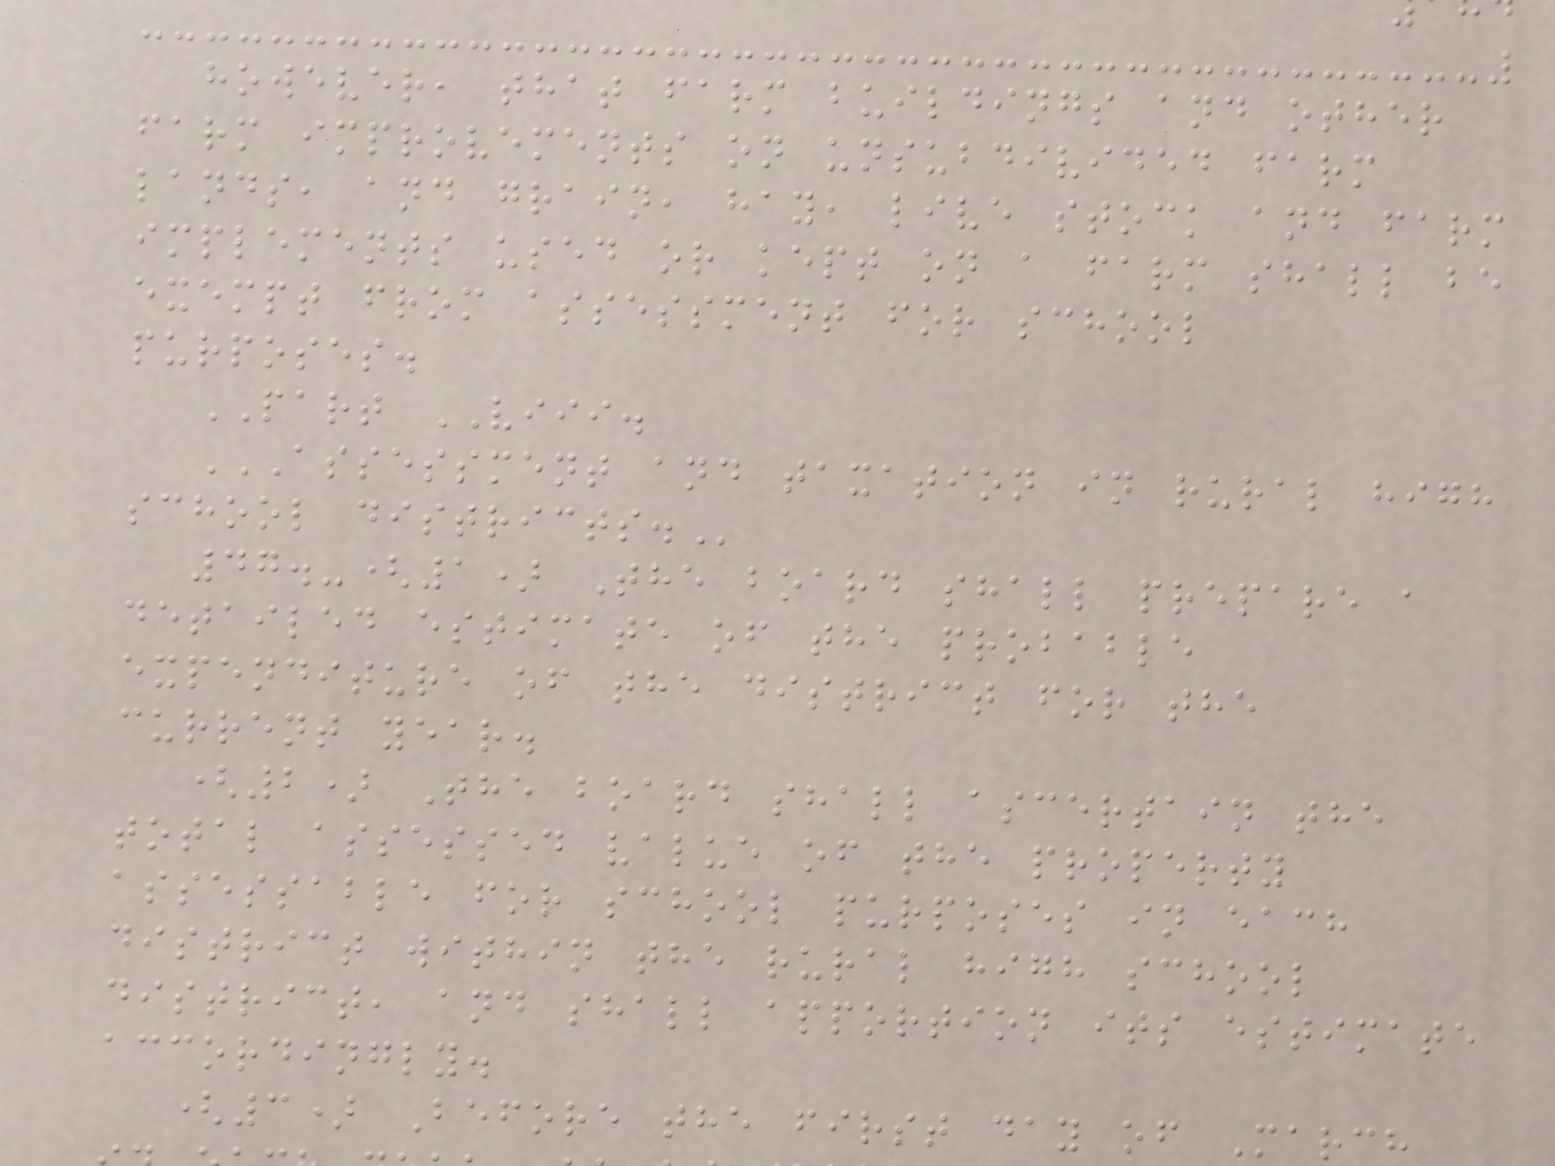however, that farm buildings and other
farm improvements on unsubdivided farm
lands, and grain, hay, live stock and farm
implements used or kept on a farm shall be
exempt from assessment for school
purposes.
PART VIII.
ASSESSMENT AND TAXATION IN RURAL HIGH
school
47.-(1) The board shall prepare a
detailed estimate of the probable
expenditure of the district for the
current year.
(2) The board shall ascertain the
total assessed value of the property
assessable for school purposes in each
district within the rural high school
district, and shall apportion its estimate
accordingly.
(3) Before the first day of March
